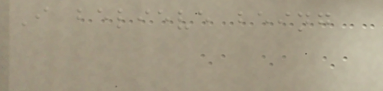I believe being
